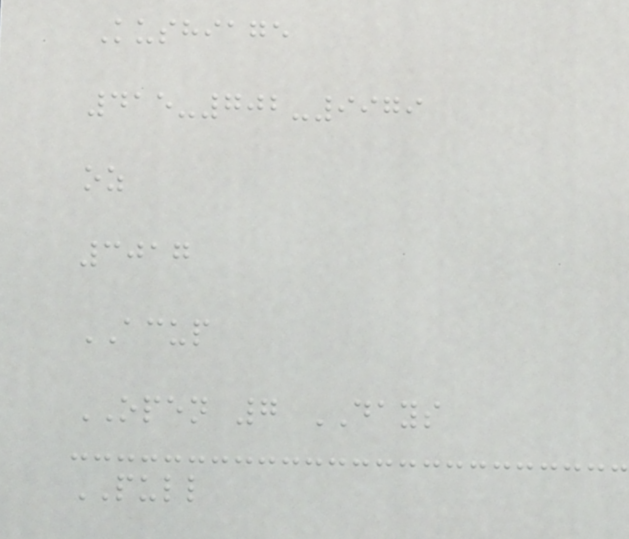Kushiage
415-702-9979
oz
3017
ACUP
OPEN 7 DAYS
PULL
